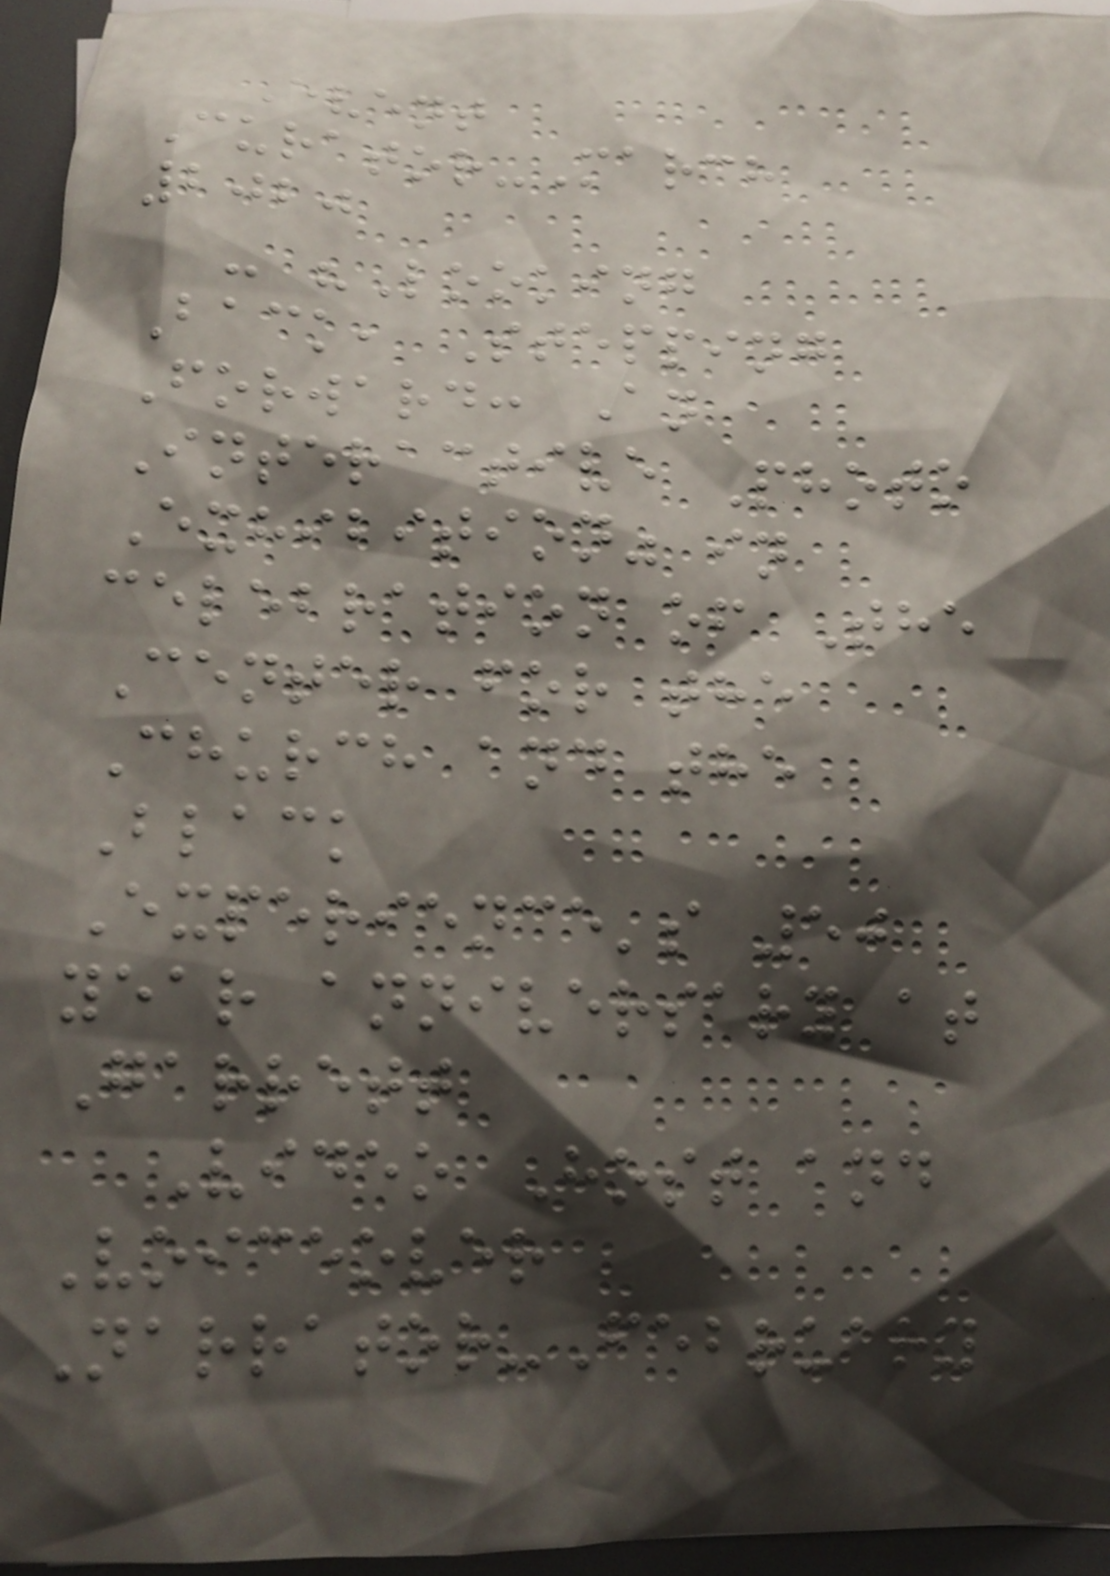Event
Curator-March
2020
- "Looking
Back, Stepping
Forward: An
Interactive Photo
Exhibition" in
celebration of The
Center for the
Church and the
Black
Experience's 50
year anniversary at
Garrett
Video Host and
Voiceover
Narrator-February
